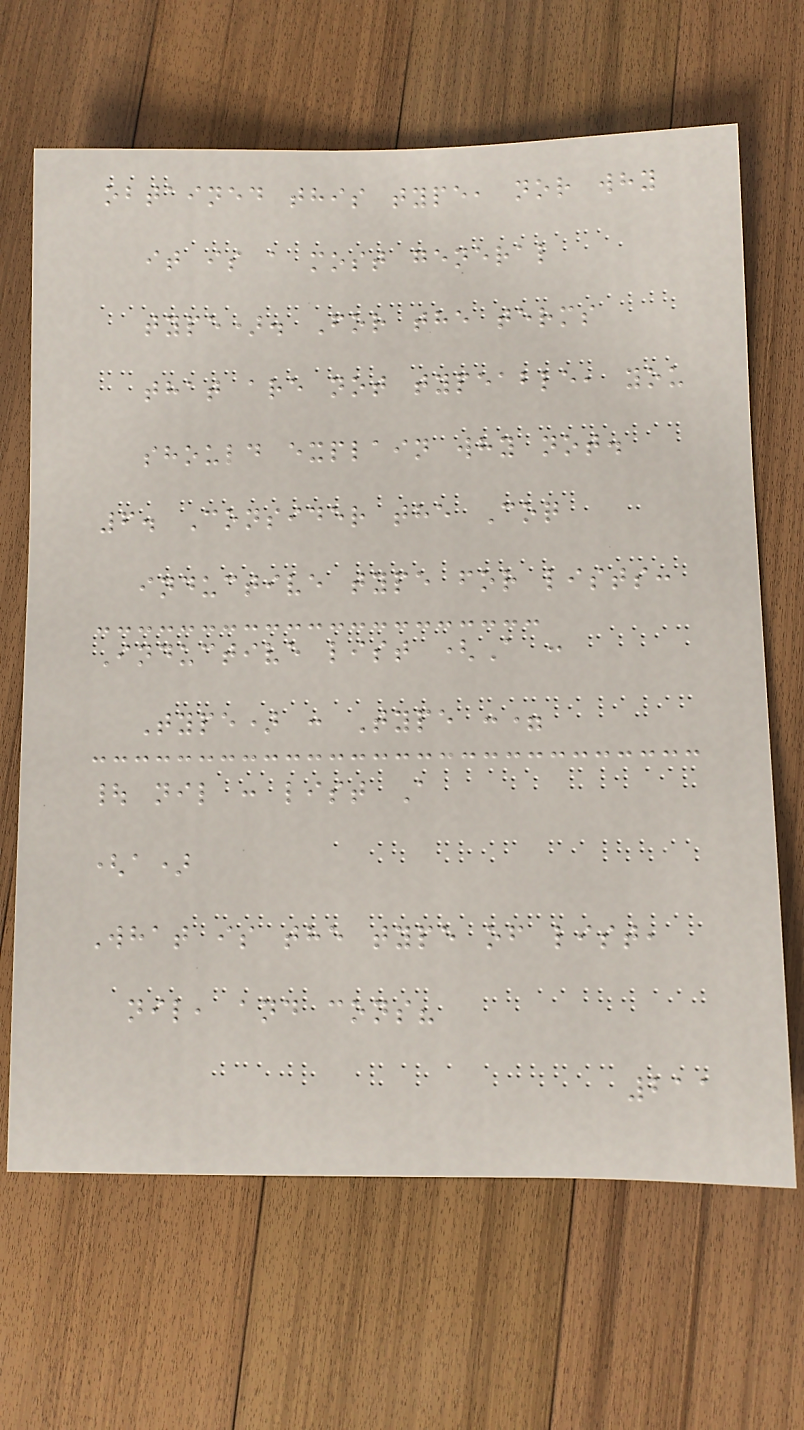obtained this type, nor why
it is a most general
type). For the terms
that are not typeable, you
should explain why not.
6. Consider the Coq
inductive type for lists:
Inductive list (A :
Type) : Type :=
| nil : list A
(a)
What is the type of list,
nil, and cons?
211
